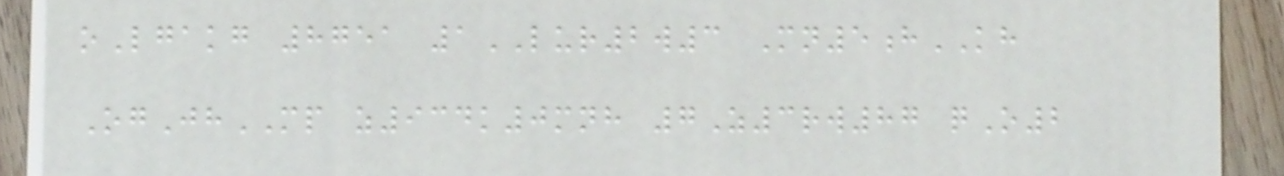oLgakg 8751 1LUR2w3 Mn5hKH
OgJhMP z934k0mnh 7Z3rw87 qO2
